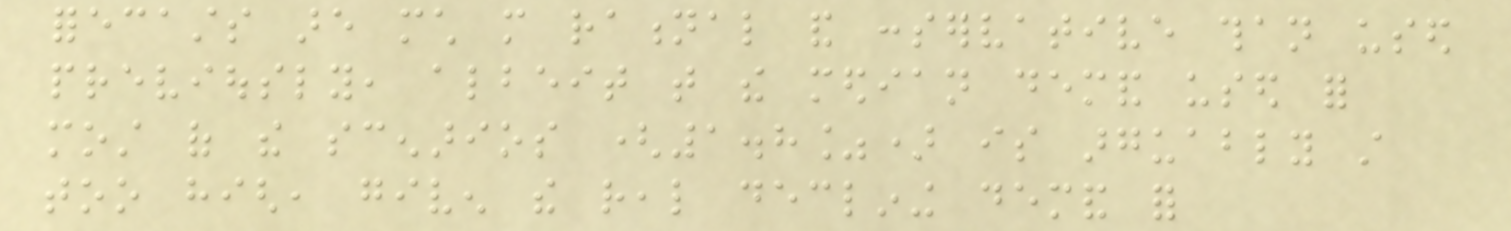forecasts are much more rational and conservative than used
previously, albeit that the median demand used for
most of the scenarios (1.8%) is arguably still
too high, given the real declining demand for
